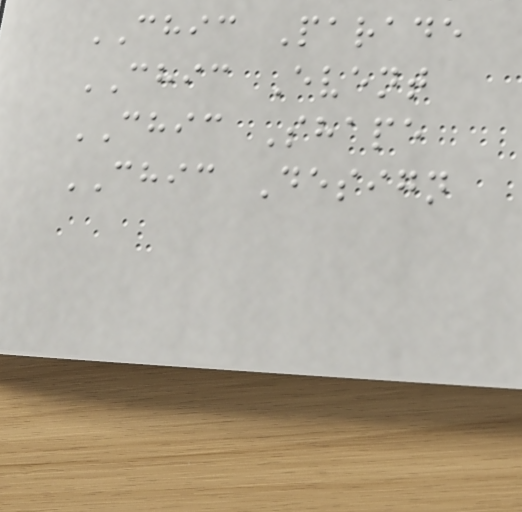CHIC Parade
CHIC Event
CHIC Shape
CHIC Design
